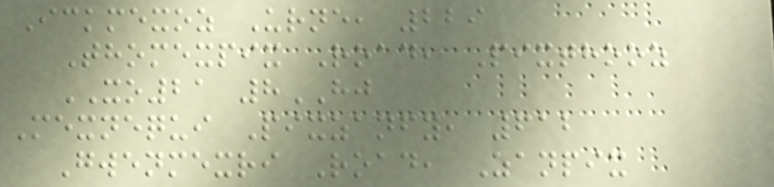Ickmexoz Urne, 229
Thomexpix Road, Pixthooz
XO21 8HJ
Mexnequi Pixzanfy, 612
Gwenmexri Road, Zanpix
